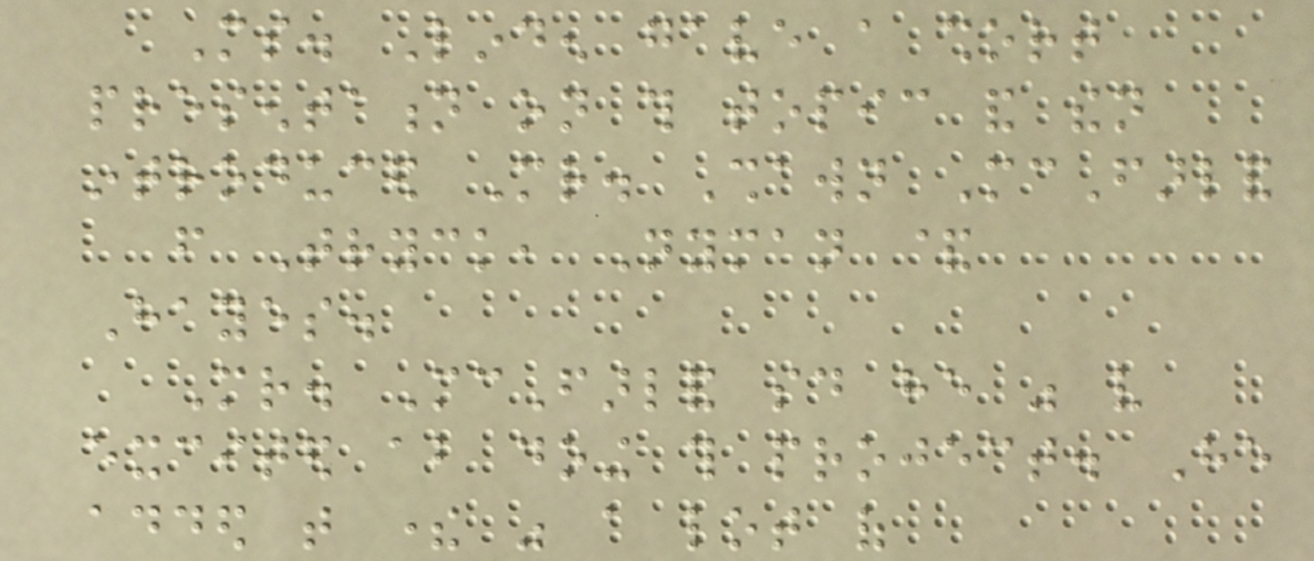Ms. Linden gave a short
presentation on this topic and then
introduced Mr. Shawn McFarland
from Tryck, Nyman &
Hayes.
Mr. McFarland said he was very
excited about doing this project. He
added that there was a lot of
